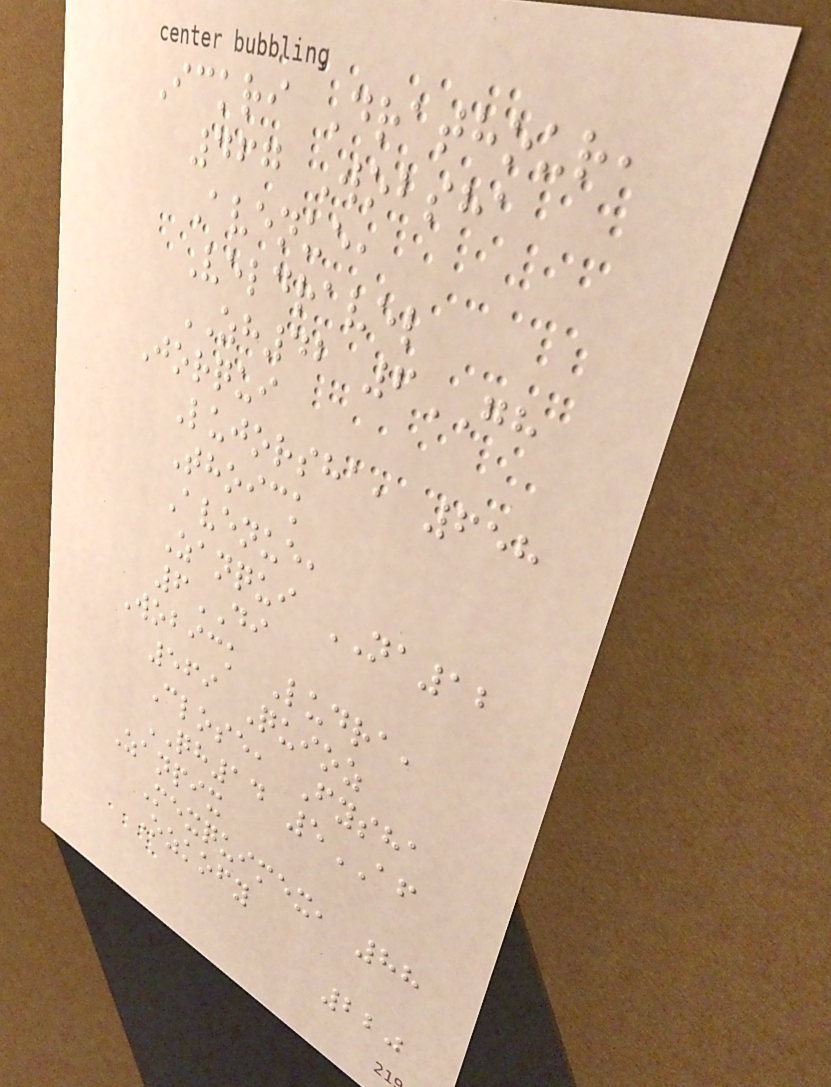Ickri Drathour,
467 Wobsha
Avenue,
Veldravel
ZH42 6GH
Jorqui
Lujorsha, 658
Thoick
Avenue,
Zanqui NA12
6DI
Wobick Ludra,
569 Quioz
Close, Fysha
QH14 5AF
Zanpix
Mexquimex, 88
Ozkofy
220
